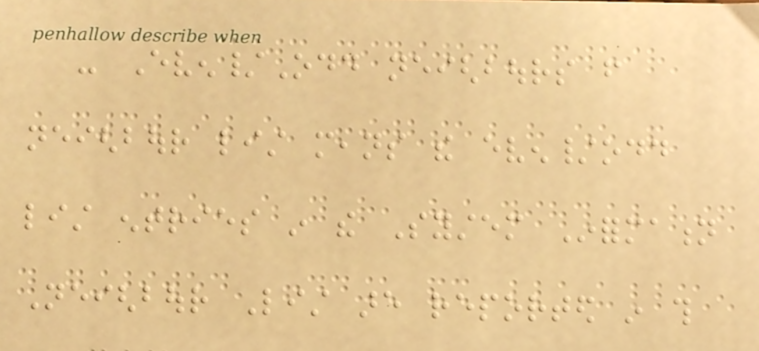- Even/Odd neighbours from
neighbour list means the even/odd
list entries in the System Information
Neighbour List are reported in this
